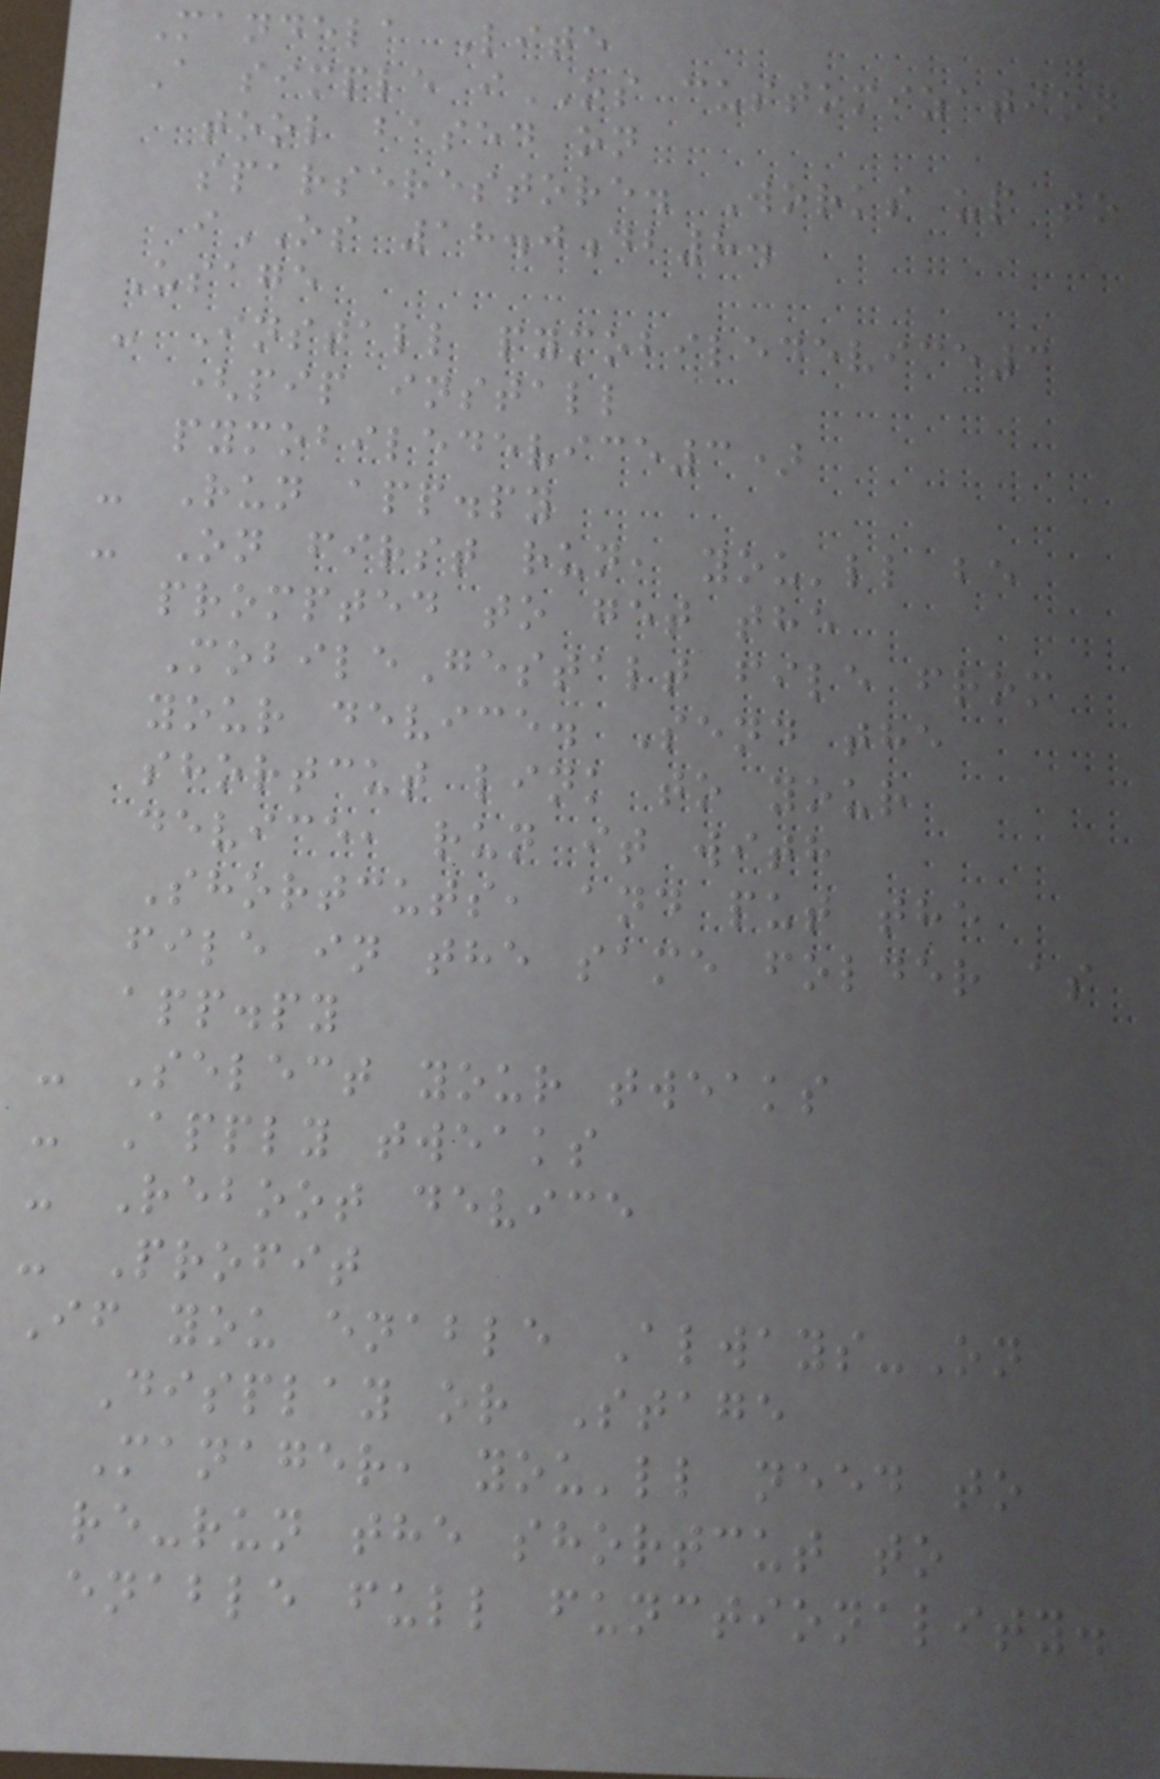Mandela Lite
A simple iOS customization
tool based on
sparserestore. Works up to
iOS 18.0db8.
Usage
- Install pymobiledevice3
(pip install
pymobiledevice3)
- Run app.py
- On first run, you'll be
prompted to get the
MobileGestalt file from
your device. Send the
shortcut link to your
device, run it with
Shortcuts, and put the
file in the same folder as
app.py
- Select your tweaks
- Apply tweaks
- Reboot device
- Profit
If you enable Always-On
Display or Stage
Manager, you'll need to
re-run the shortcut to
enable full functionality.
